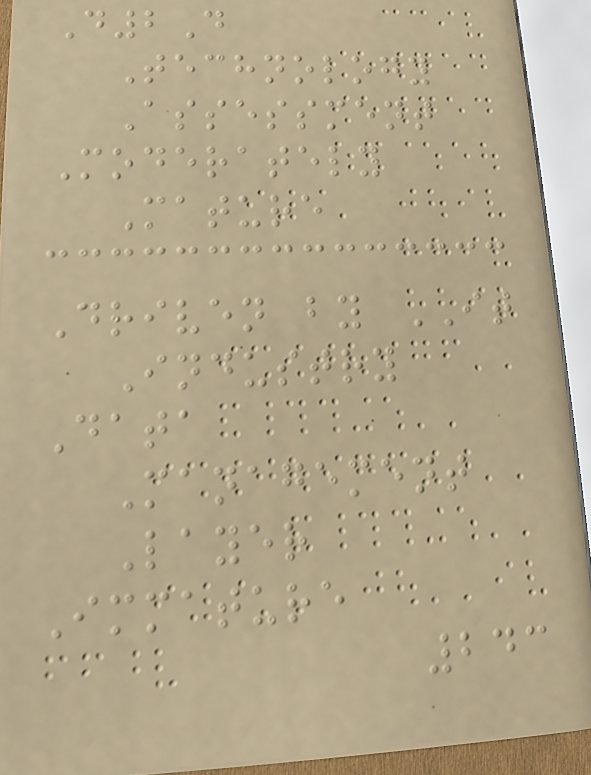D2D
Technology
Assessment
Moderately
Mature
Driven by IT
Industry
Data
Management
Layer
Immature
243
